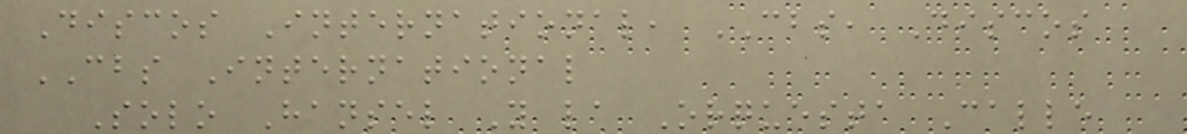Discos International, CBS, Discos
CBS International
Solo Hansel Y la Orquesta Calle
